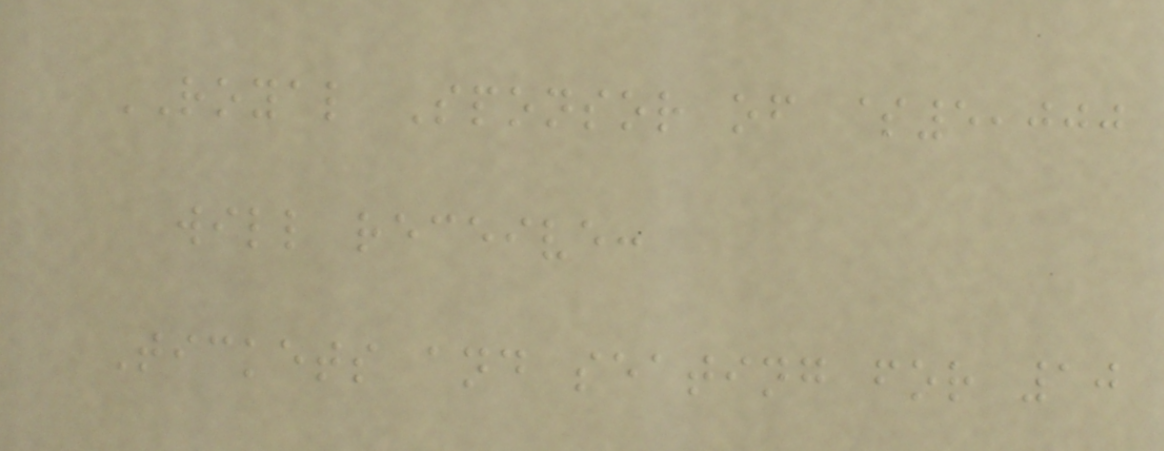ROYAL Sponsor of $5,000
will receive:
Tickets and seating for 10
